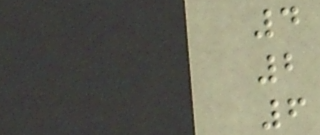4
2
6
